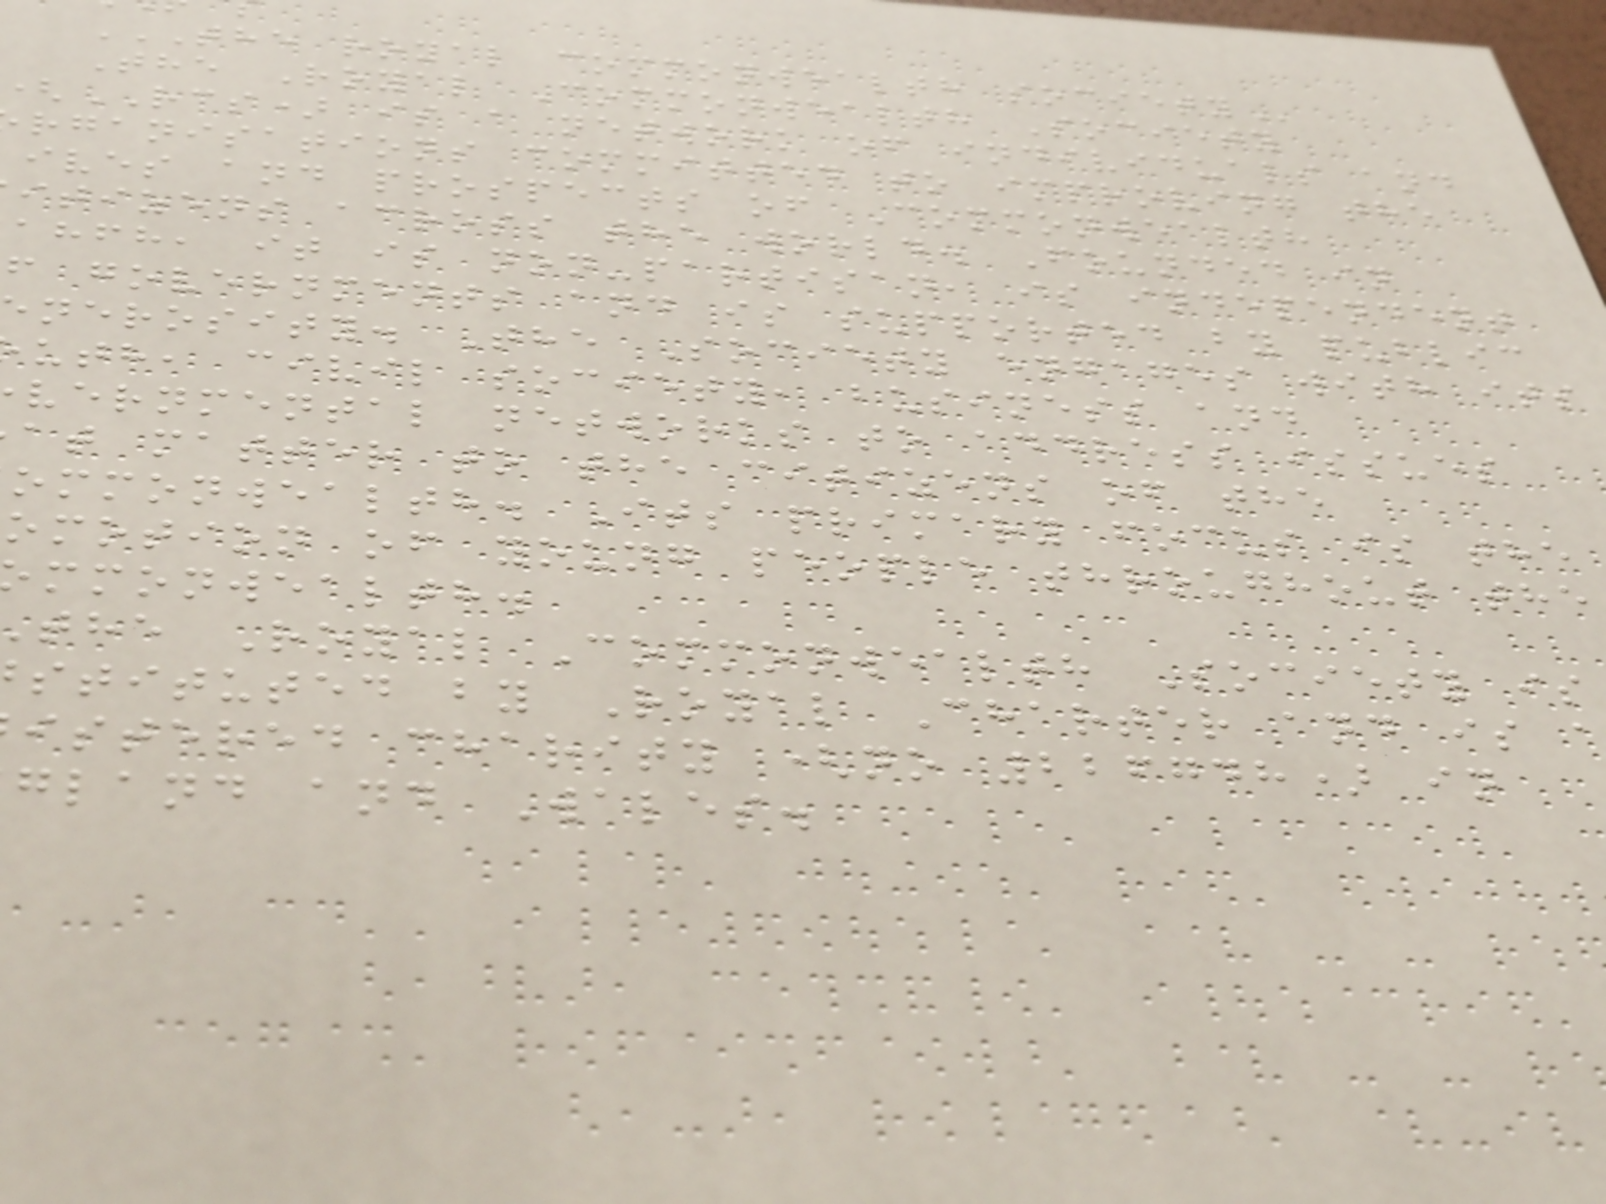THE ROYAL COMMONWEALTH SOCIETY
The Royal Commonwealth Society
RCS) is a network of individuals and
rganisations committed to improving the
ives and prospects of Commonwealth
itizens across the world. Founded in
ahfh, it is non-partisan, is independent
f governments and is supported by public
nerosity. The Society engages with its
uth, civil society, business and
vernmental networks to address issues
at matter to the citizens of the
ommonwealth. Its primary focus is the
omotion of young people throughout the
mmonwealth.
the Royal Commonwealth Society is
stituted by Royal Charter and is
istered charity (no 226748) in
gland and Wales.
